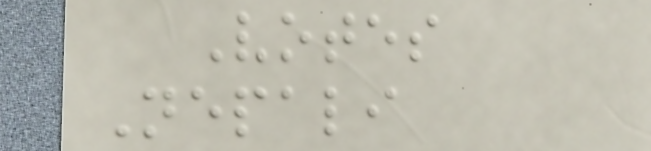Votes
Nepali
